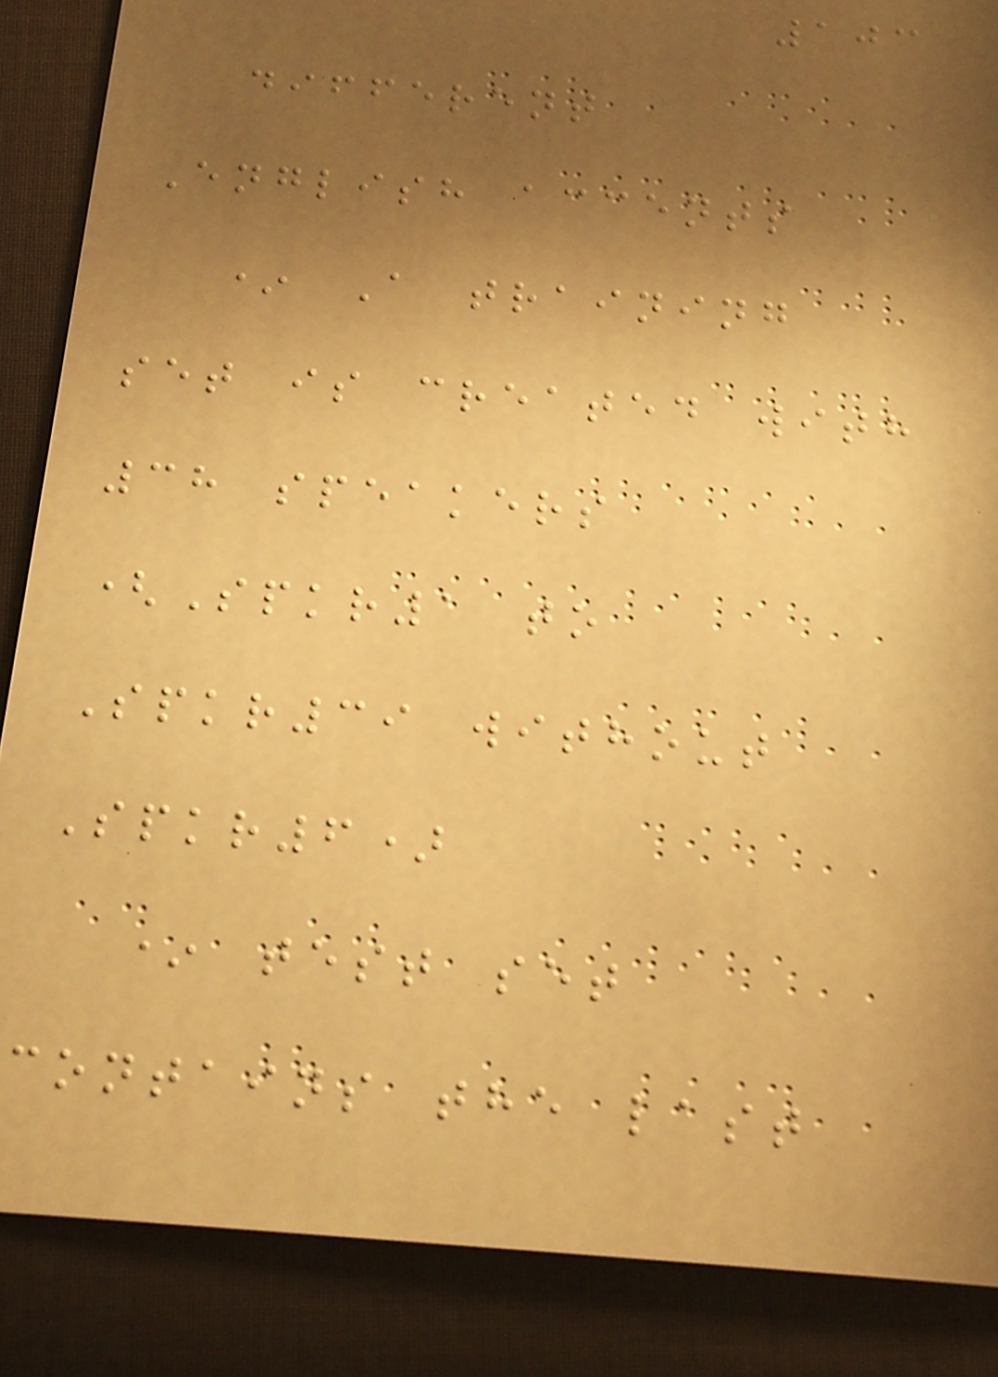103
different
English accents
* A training
set is created with
38 speakers
(Spkr1 to
Spkr39 without
Spkr6)
* test set
contains the last
